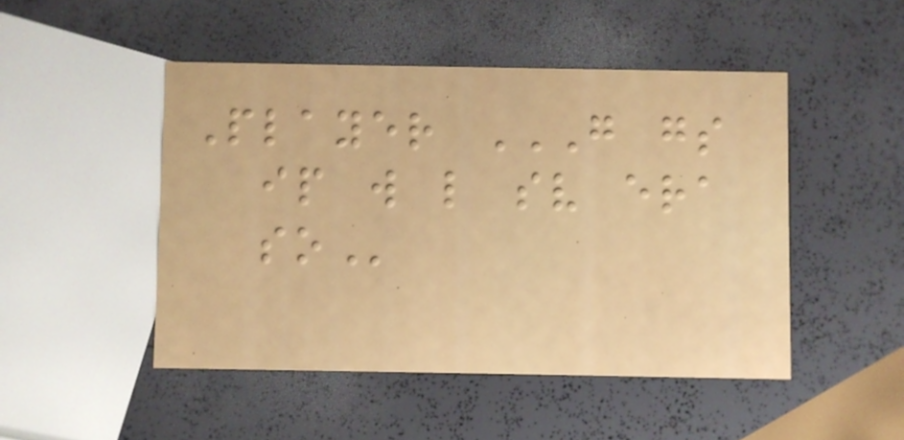Player G GS
IP W L SV ERA
SO
